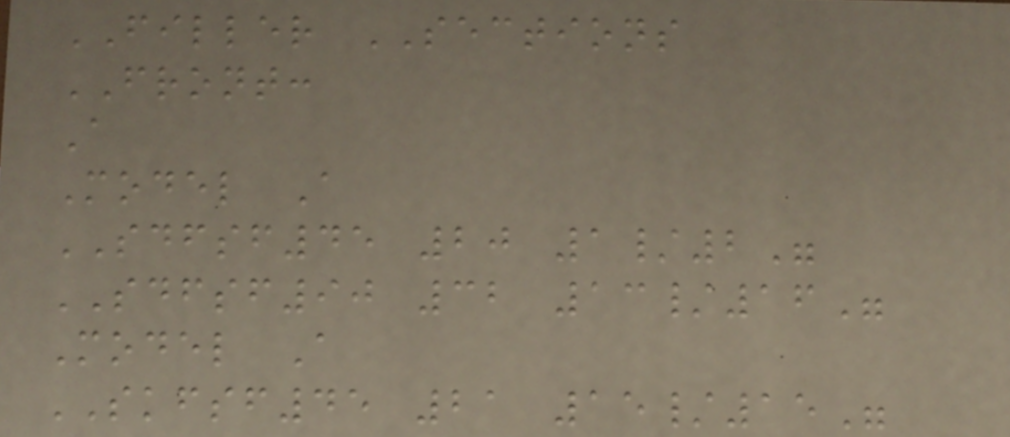FILLER SECTIONS
FRONT:
A
Model A
SDFSF45 20 1/2"
SDFSF90 32 13/16"
Model A
SKFSF45 21 15/15"
